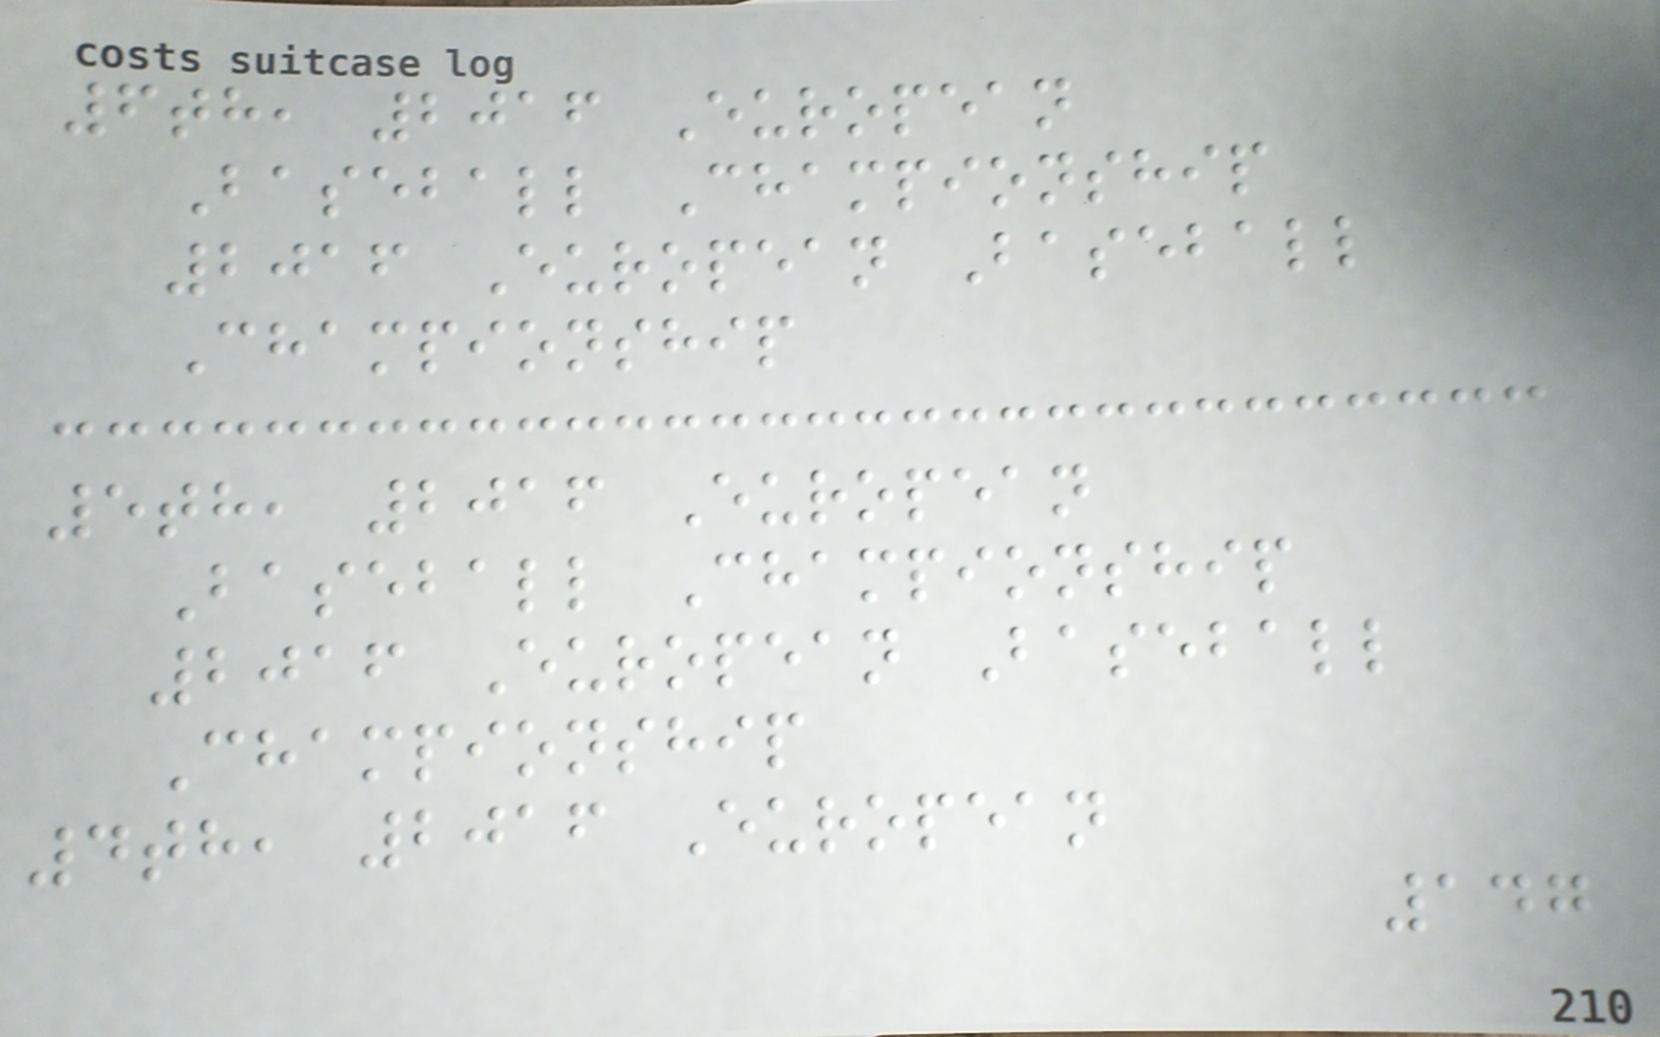6th, 2016 European
Baseball Championship
2016 European Baseball
Championship
5th, 2016 European
Baseball Championship
2016 European Baseball
Championship
4th, 2016 European
147
